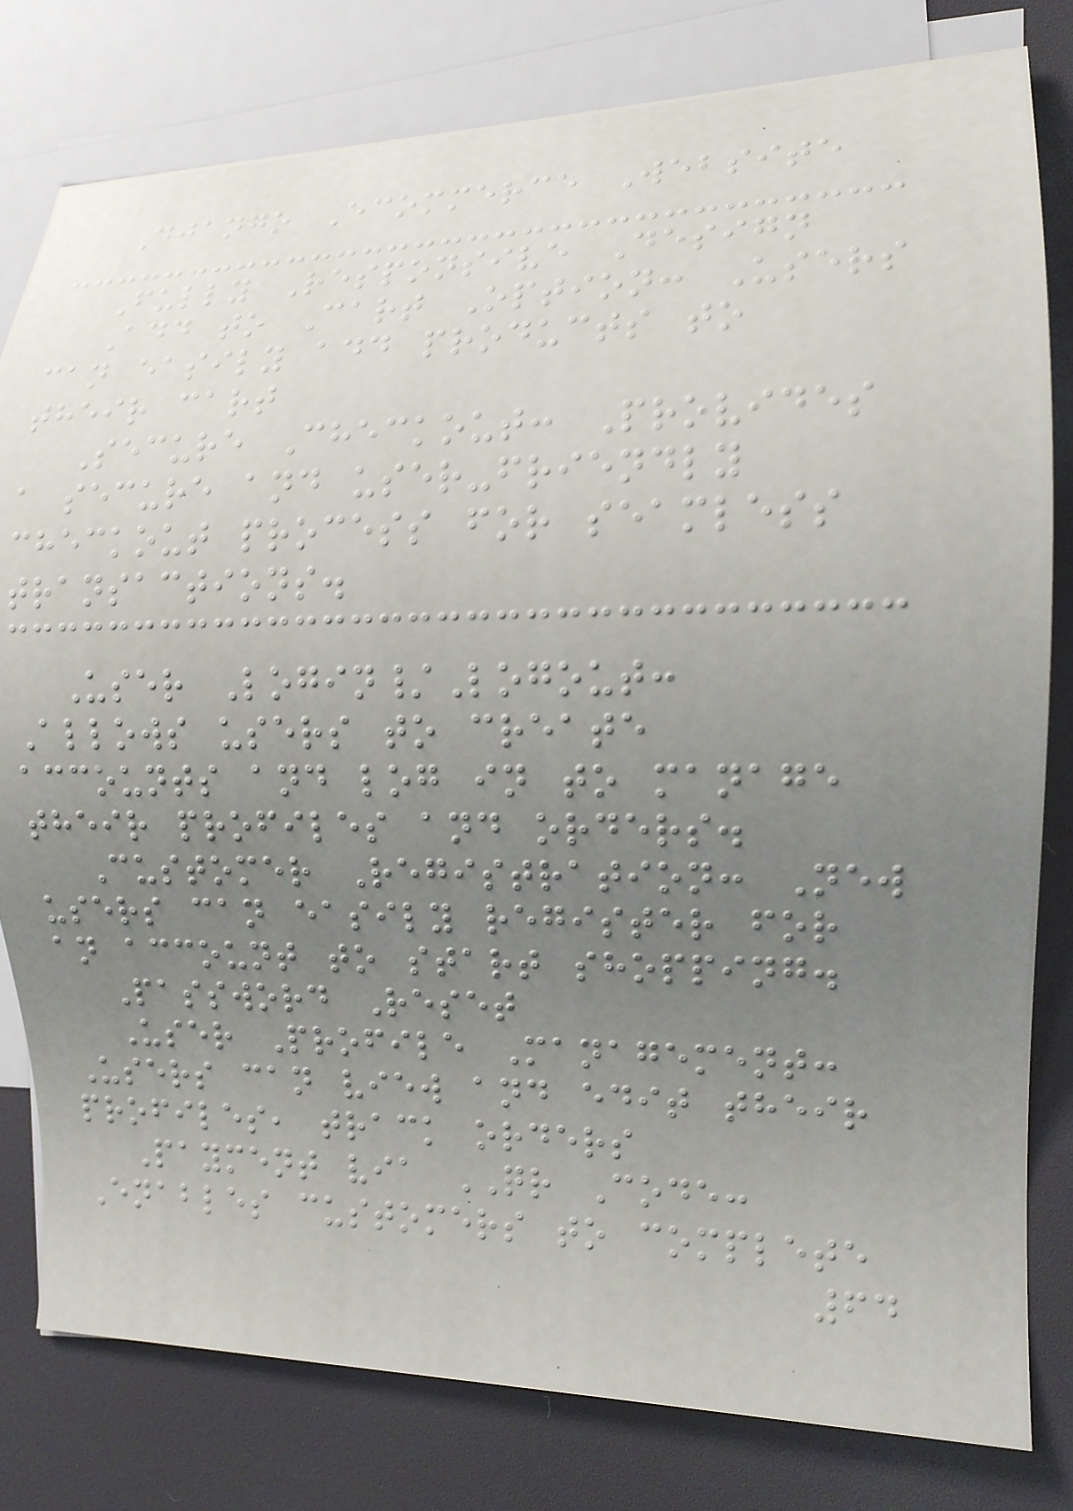Django Ecommerce Website
Fully Responsive Design
Add to Cart Option: Users
can easily add products to
their cart
Secure Checkout: Provides
a secure and user-friendly
checkout process for seamless
transactions.
User Login/Logout:
Allows users to create
accounts and log in to manage
their profiles and orders.
Customer Registration: New
users can easily register for
an account to start shopping.
Password Reset
User Profile Management:
Users can view and edit their
profiles, track orders
Payment via QR Code:
Enables customers to complete
64
